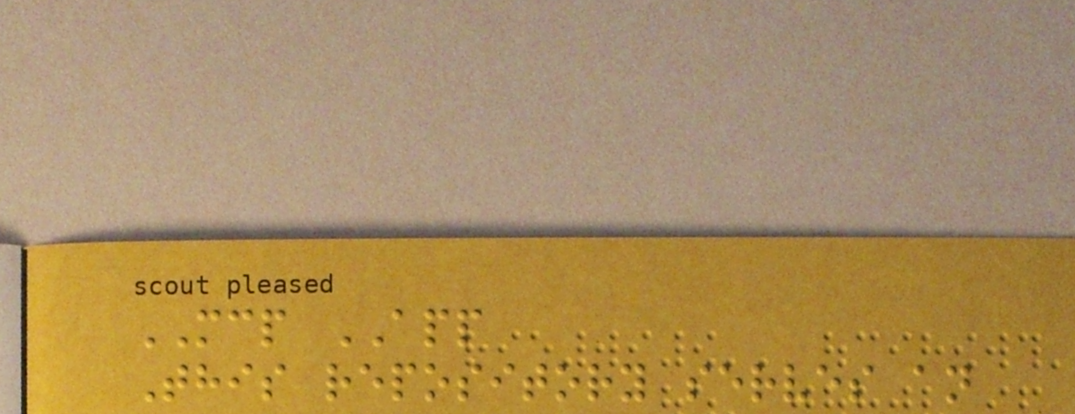MCP APP
This repository serves an
